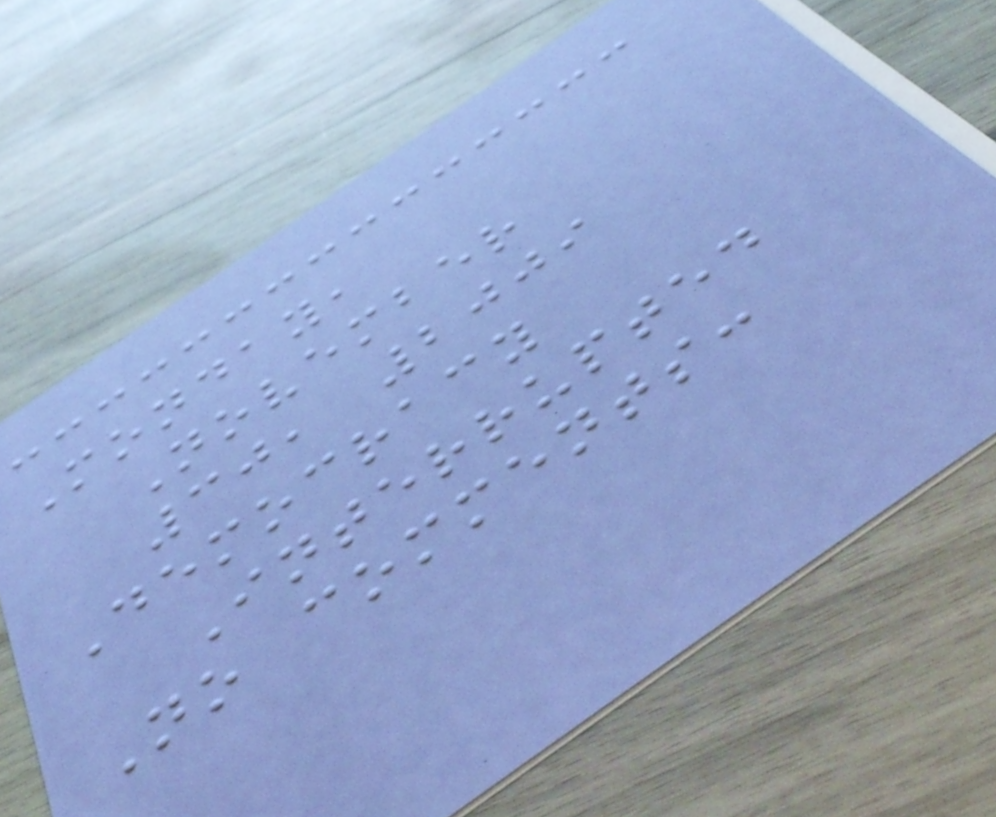Monday,
November
30, 2009
Democracy
Interrupted
No comments:
